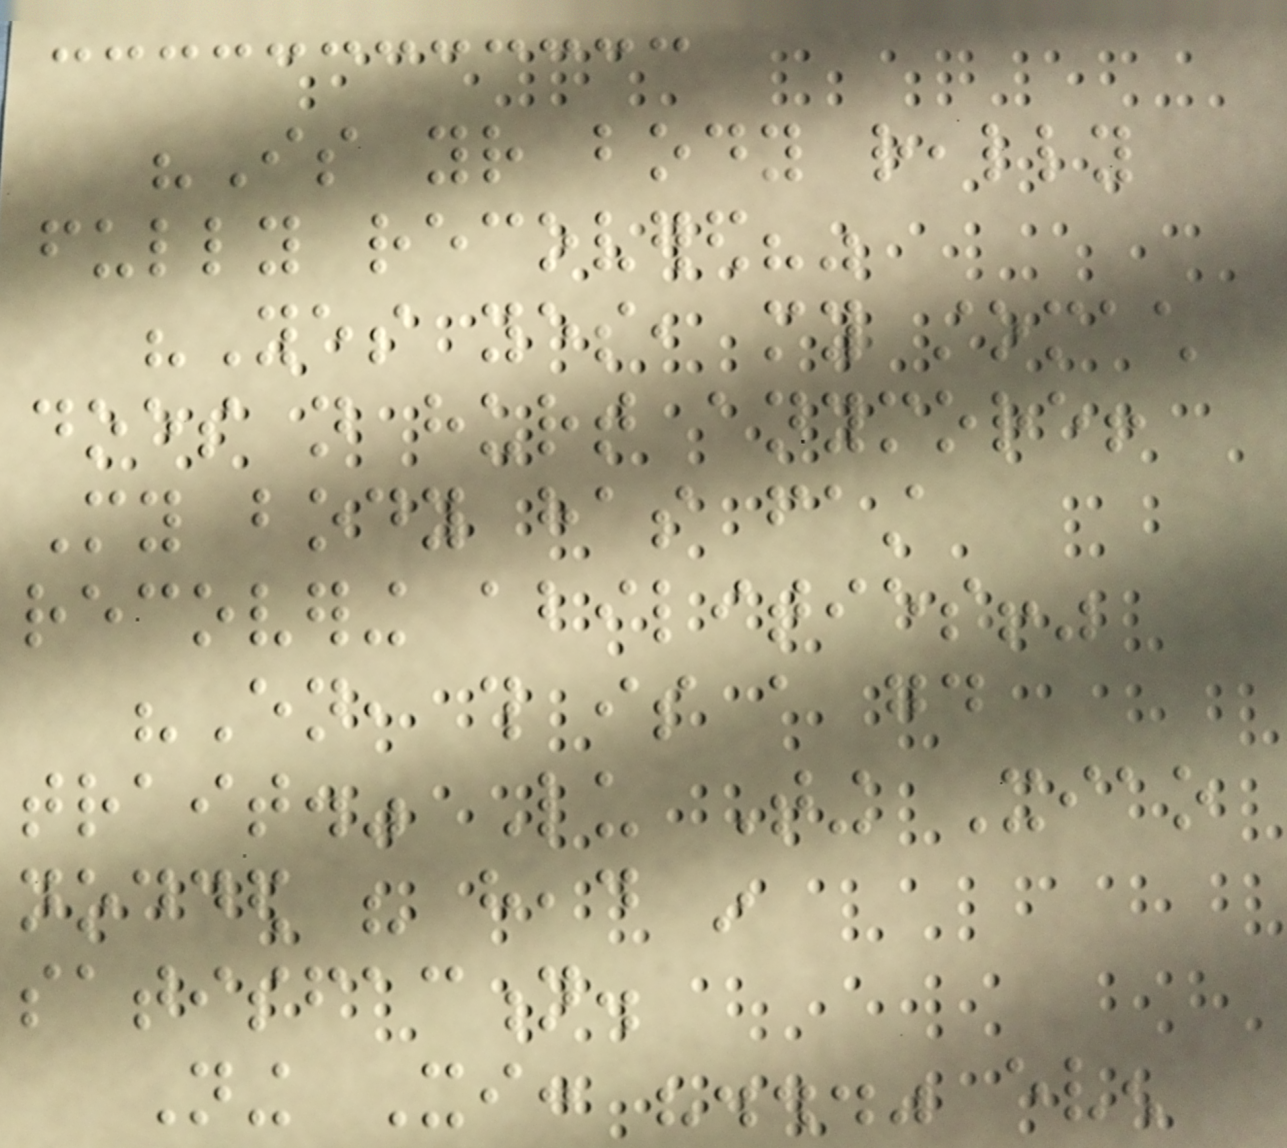"Is your body really
fully recovered?"
"Yes yes, my stomach
does not hurt anymore!
My body has fast
recovering abilities!"
"En, this is a good
trait." Lu Ting Xiao
nodded his head in
satisfaction.
Ning Xi: "..." even
